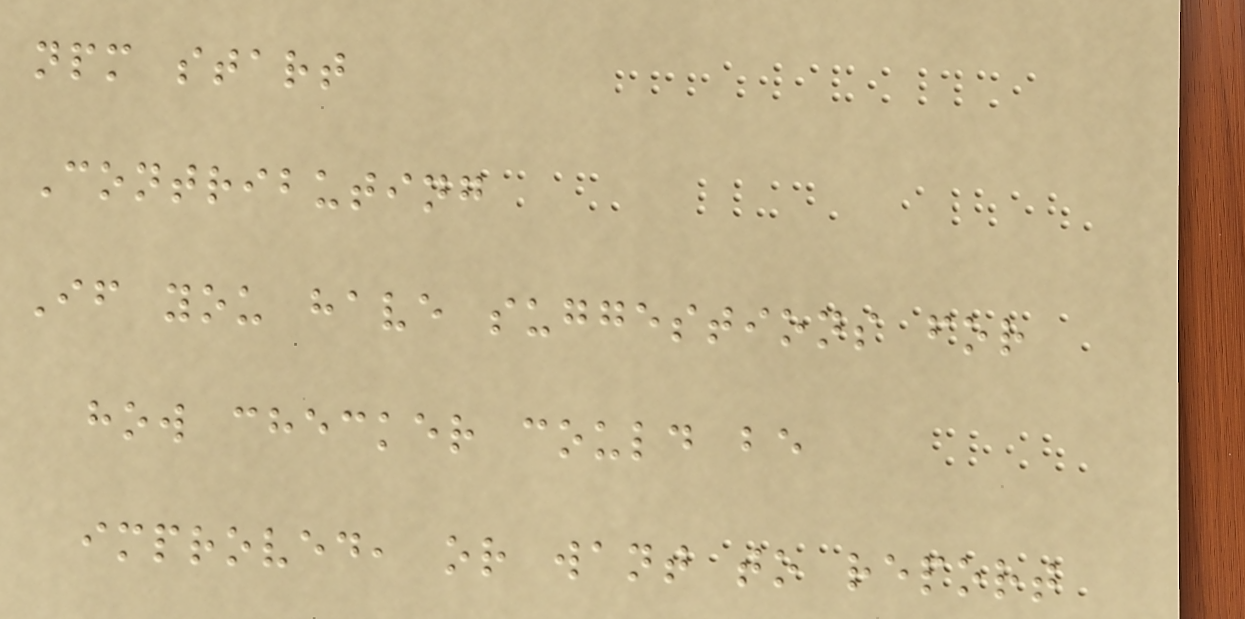npm start
Contributing
If you have suggestions for
how checker could be
improved, or want to report
